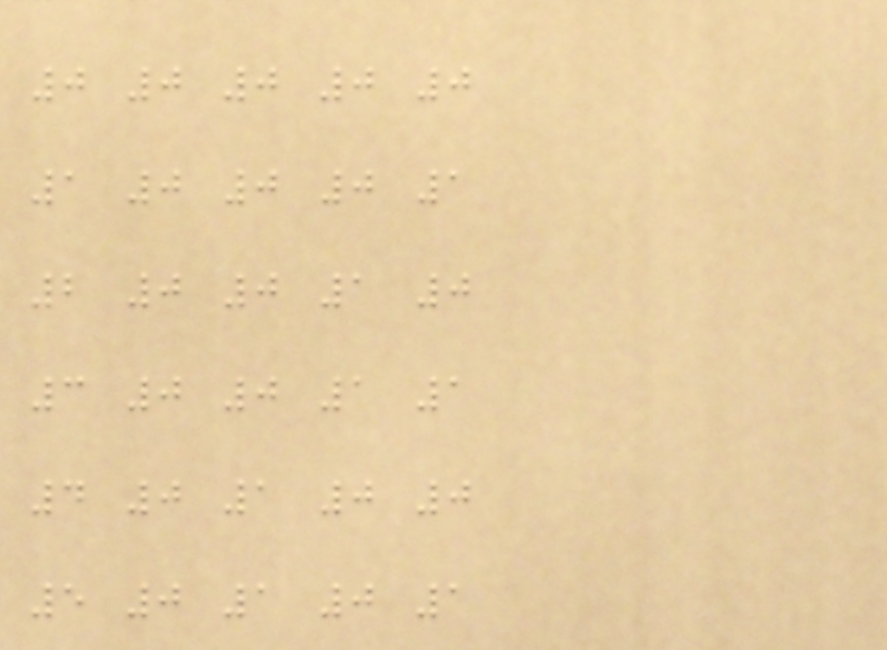0 0 0 0 0
1 0 0 0 1
2 0 0 1 0
3 0 0 1 1
4 0 1 0 0
5 0 1 0 1
